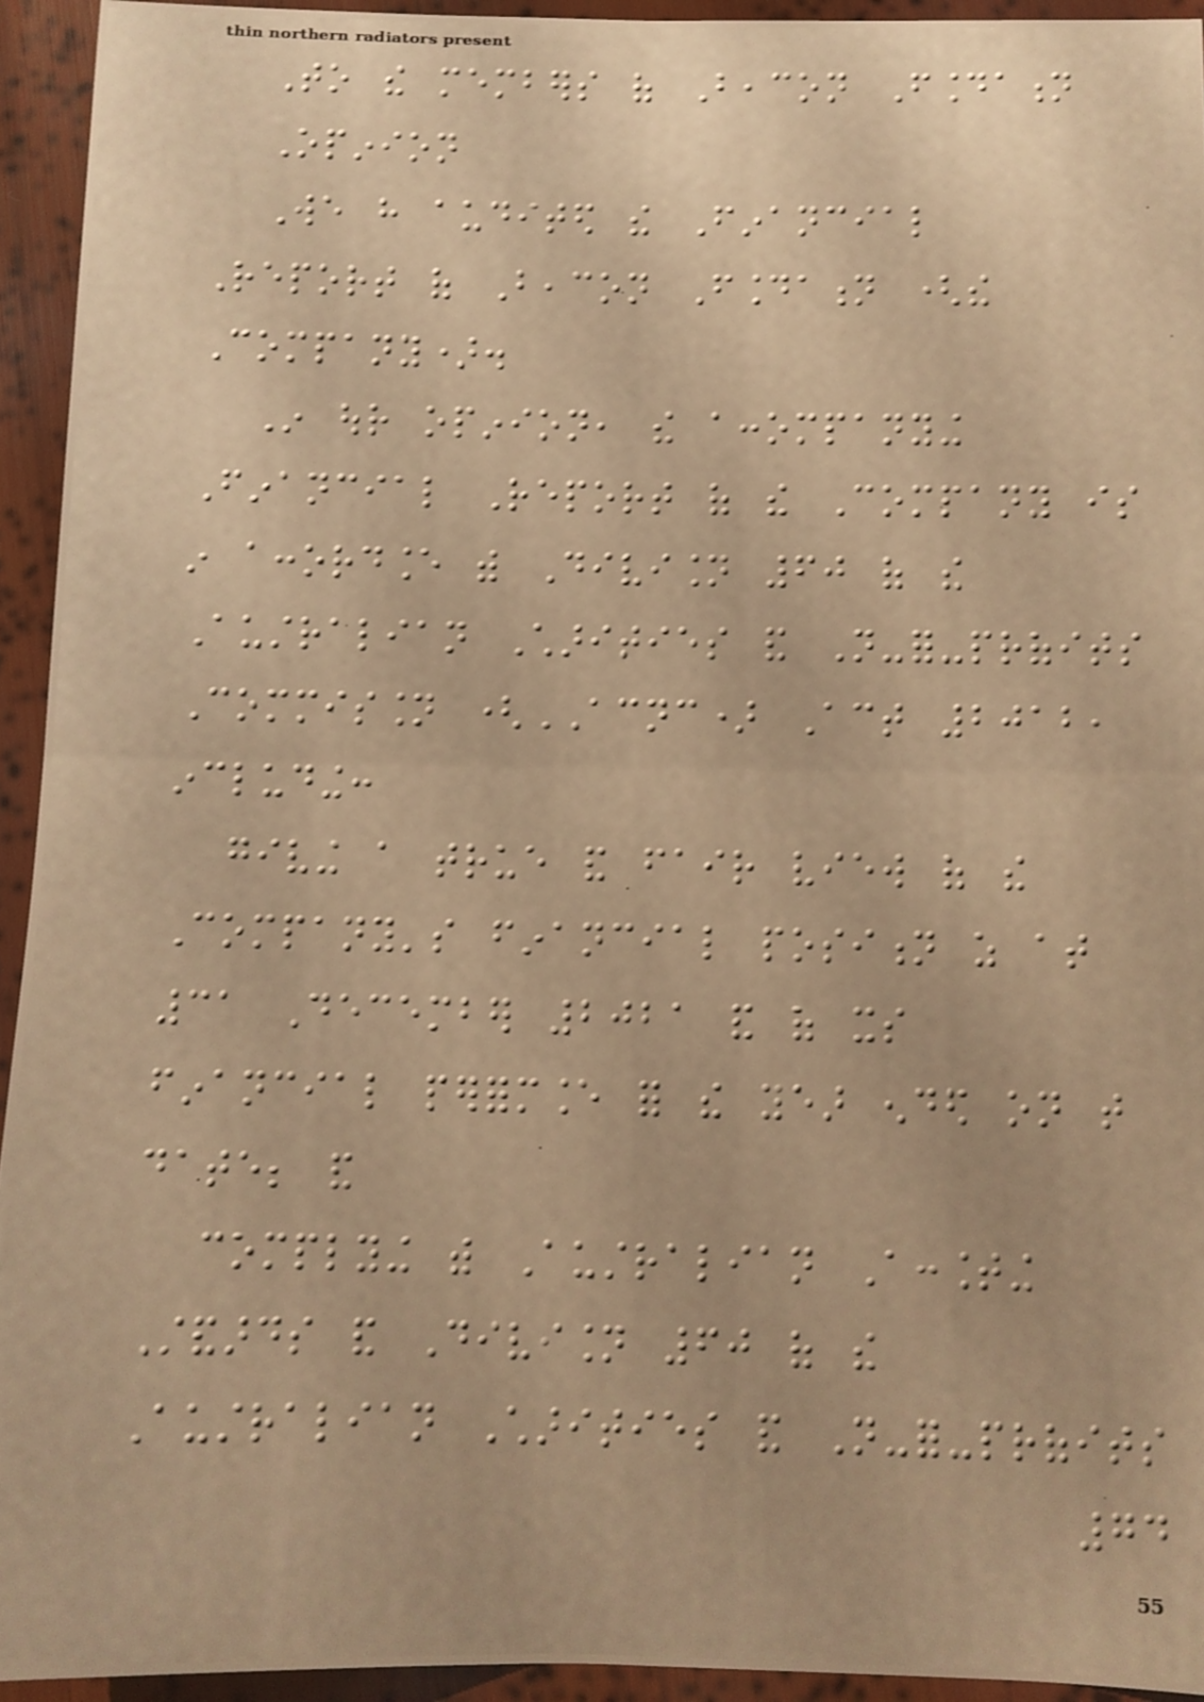To the members of Beacon Foundation
Opinion
We have audited the Financial
Report of Beacon Foundation (the
Company).
In our opinion, the accompanying
Financial Report of the Company is
in accordance with Division 60 of the
Australian Charities and Not-for-profits
Commission (ACNC) Act 2012,
including:
giving a true and fair view of the
Company's financial position as at
31 December 2021 and of its
financial performance for the year ended on that
date; and
complying with Australian Accounting
Standards and Division 60 of the
Australian Charities and Not-for-profits
74
